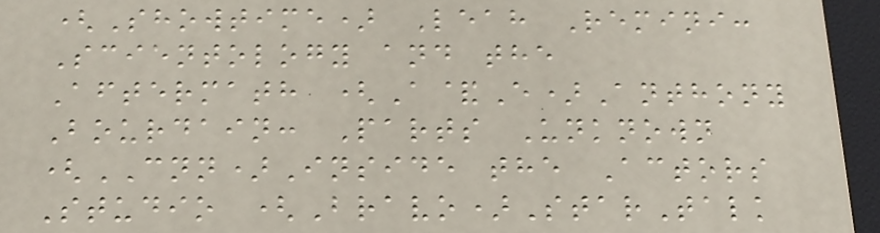(Showtime) Leah Remini:
Scientology and the
Aftermath (A&E)Anthony
Bourdain: Parts Unknown
(CNN)Inside the Actors
Studio (Bravo)StarTalk
